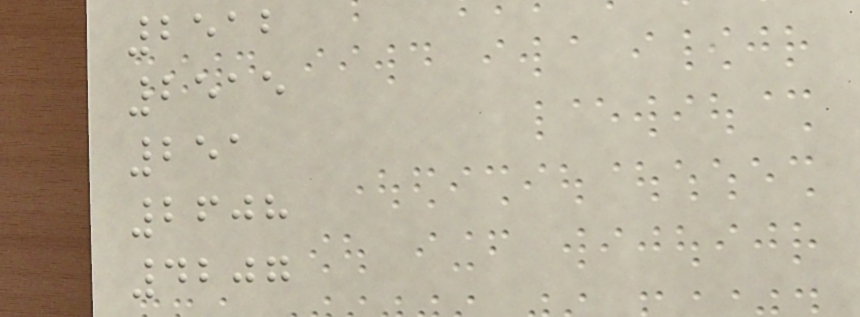2512
2515
251
2608
4207
